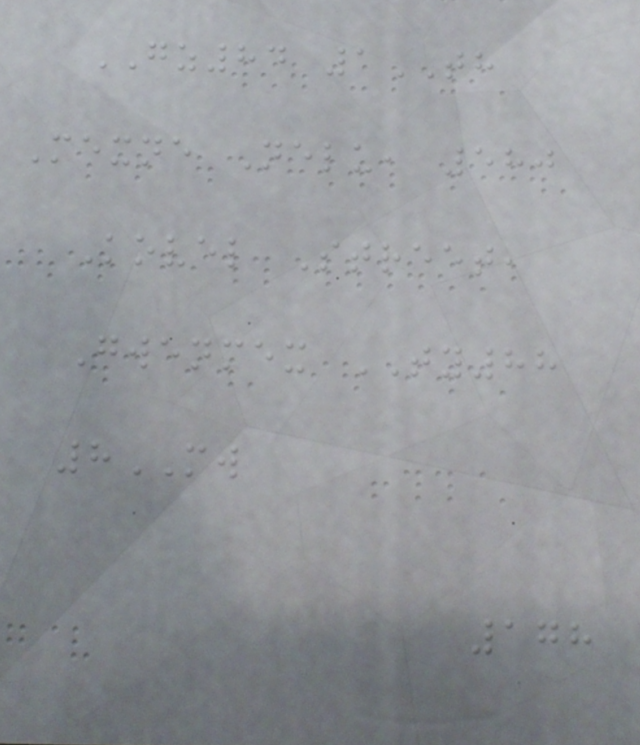GZ84 1TH
Mexne Nelu, 580
Kovel Street,
Gwenmex TY88
8MW
178
